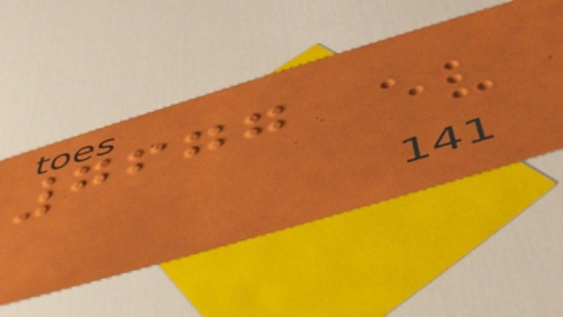7677
